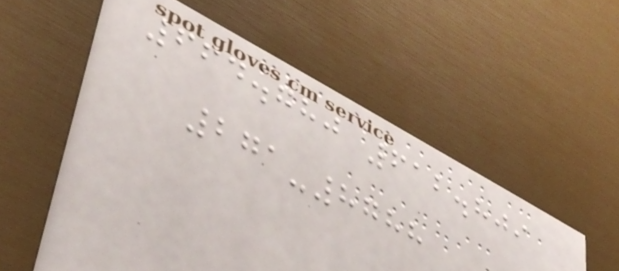664.780 612.809
271-8788
